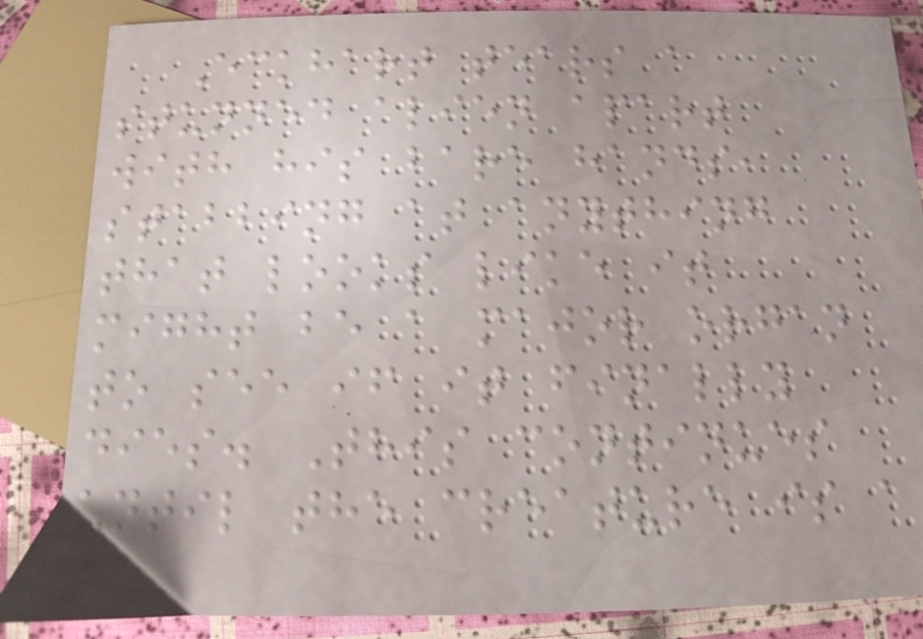Eckhart tears a
stunned alien apart
with his bare hands,
stabbing at anything
that looks like it
might be a major organ
to see if it finally
dies. This continues
until the creature is a
